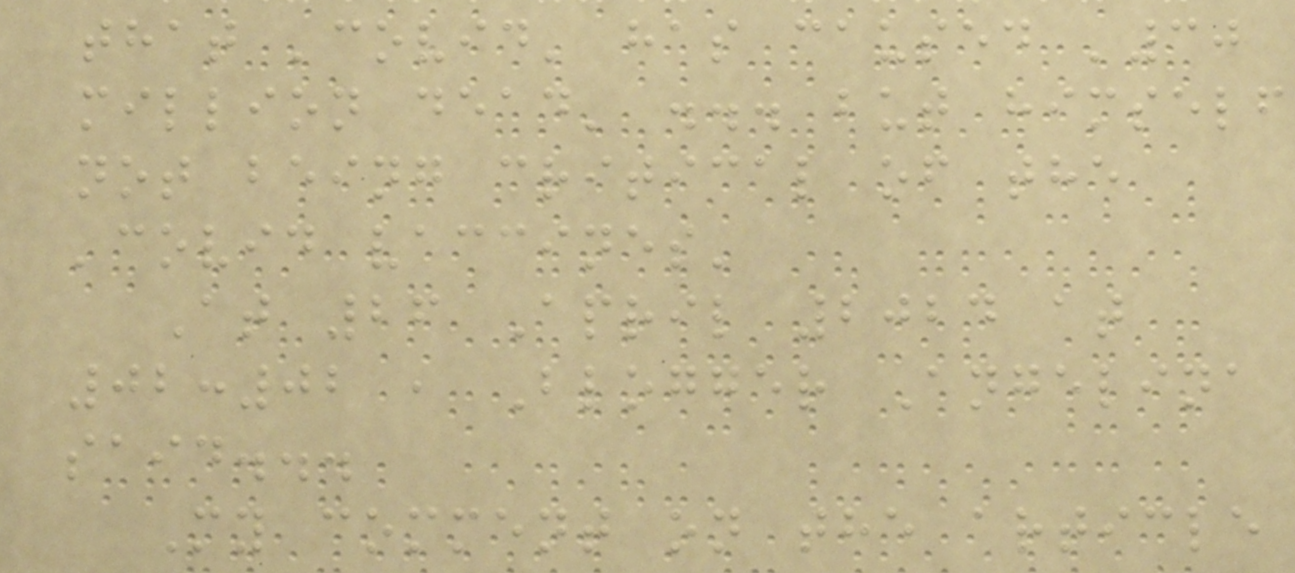that 'covid' has caused '30
million dead' ... but himself
not being critical of the
'covid vaccines'
At 26 April 2024 at
02:02 , Blogger Angelina
said...
My comment on the article
